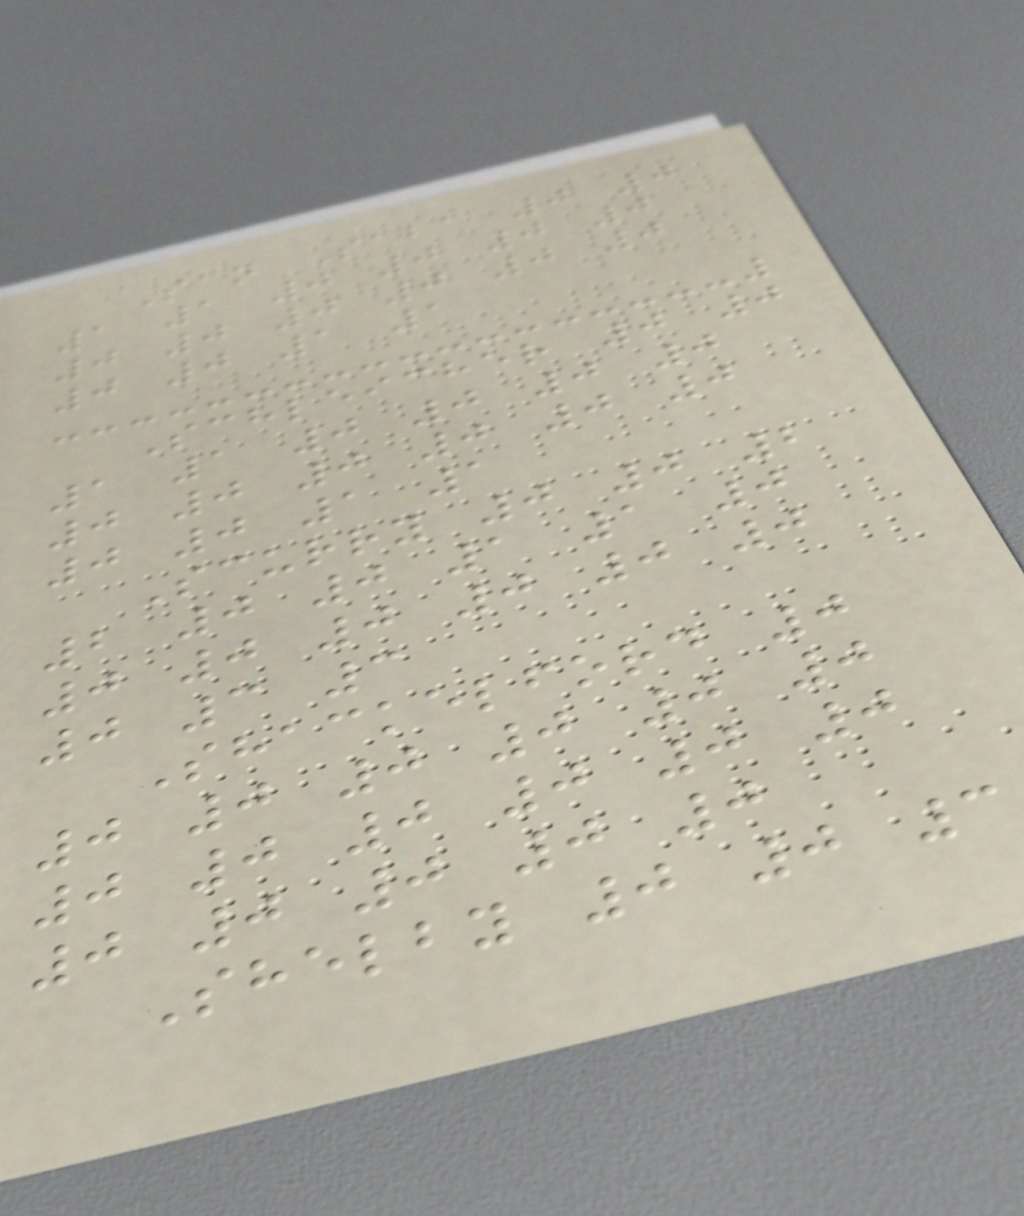San Saba 0 0
1 1 0 0 0 0
0 0 0 0 0 0
0 0 1 1
Schleicher 0 0
1 1 0 0 0 0
0 0 0 0 0 0
0 0 1 1
Scurry 0 0 2
2 0 0 1 1 0
0 0 0 0 0 0
0 3 3
Shackelford 0
0 0 0 0 0 0
0 0 0 0 0 0
0 0 0 0 0
Shelby 0 0 3
